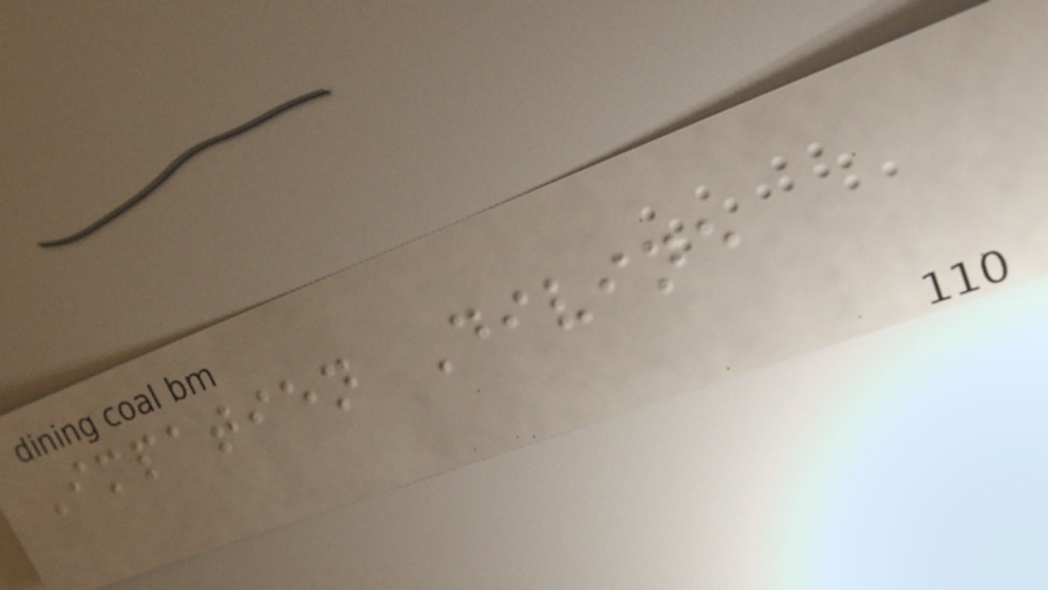Impatien Divine
